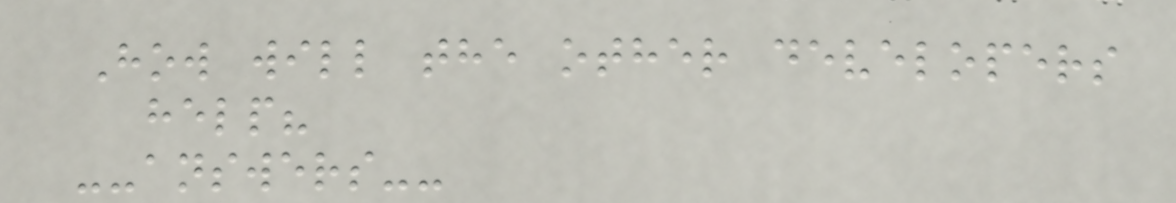How will the other developers
help?
--answers--
